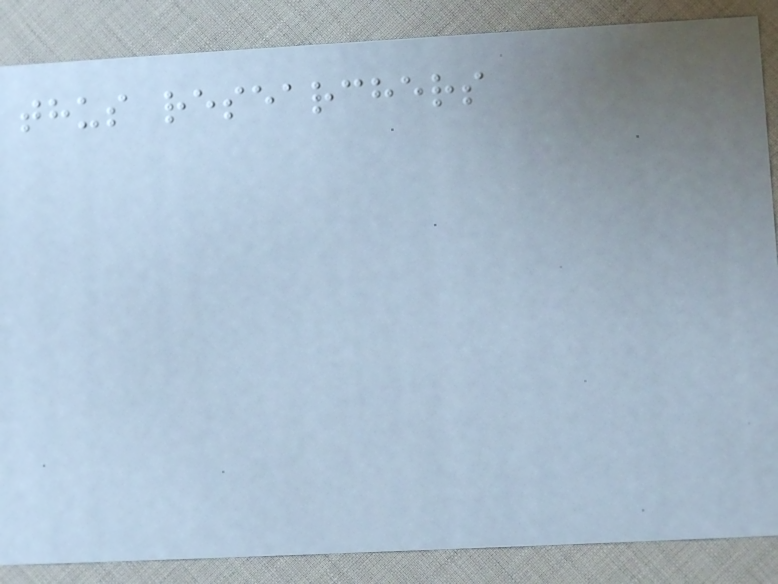thus researchers
